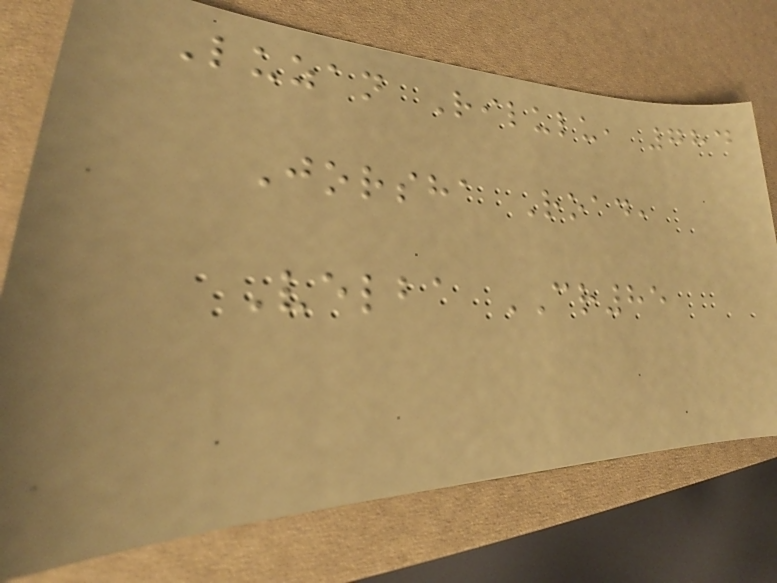Luzan Rilulu, 784
Jorsha Road,
Velba CR85
